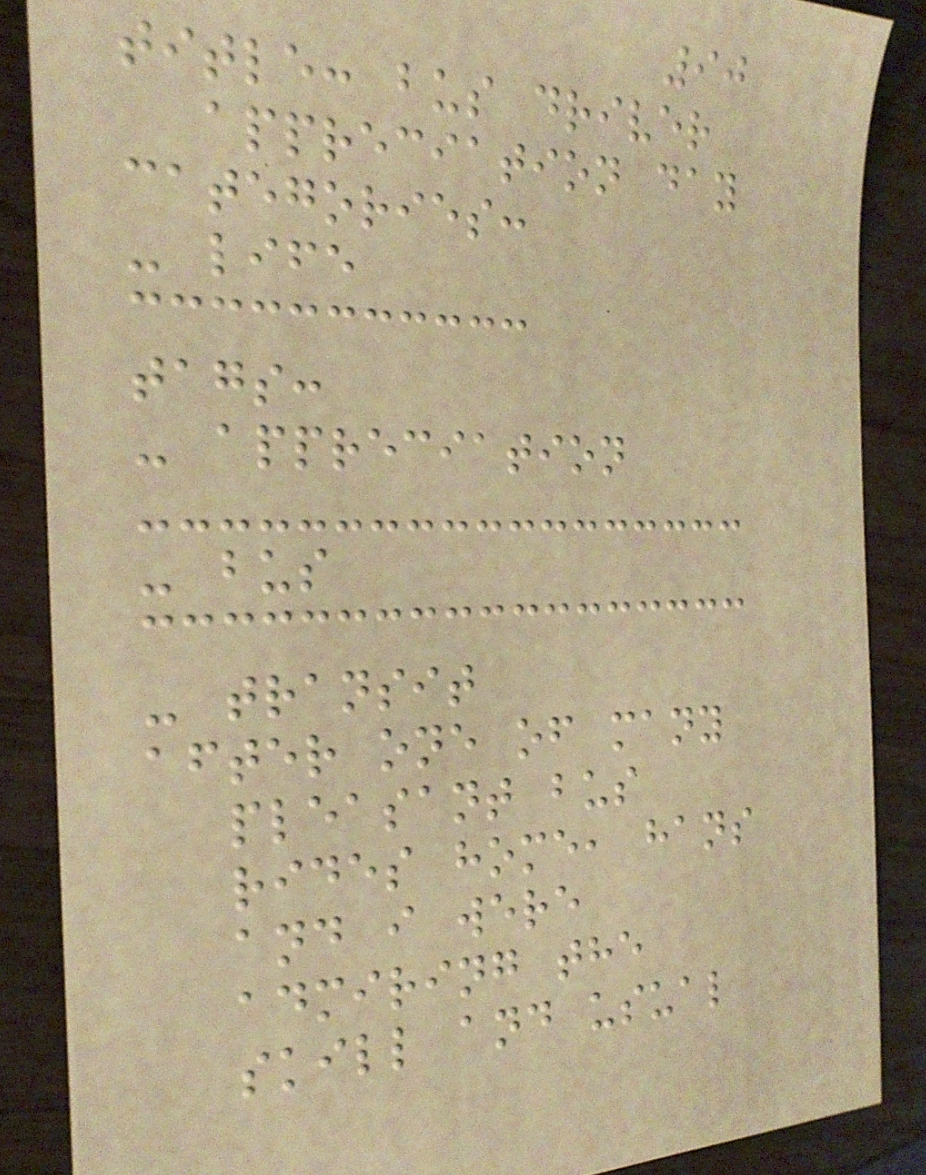90
title: bus driver
appreciation day
categories:
- life
tags:
- appreciation
- bus
- transit
after one of many
pleasant bus
rides home, hans
and i were
admiring the
skill and usual
